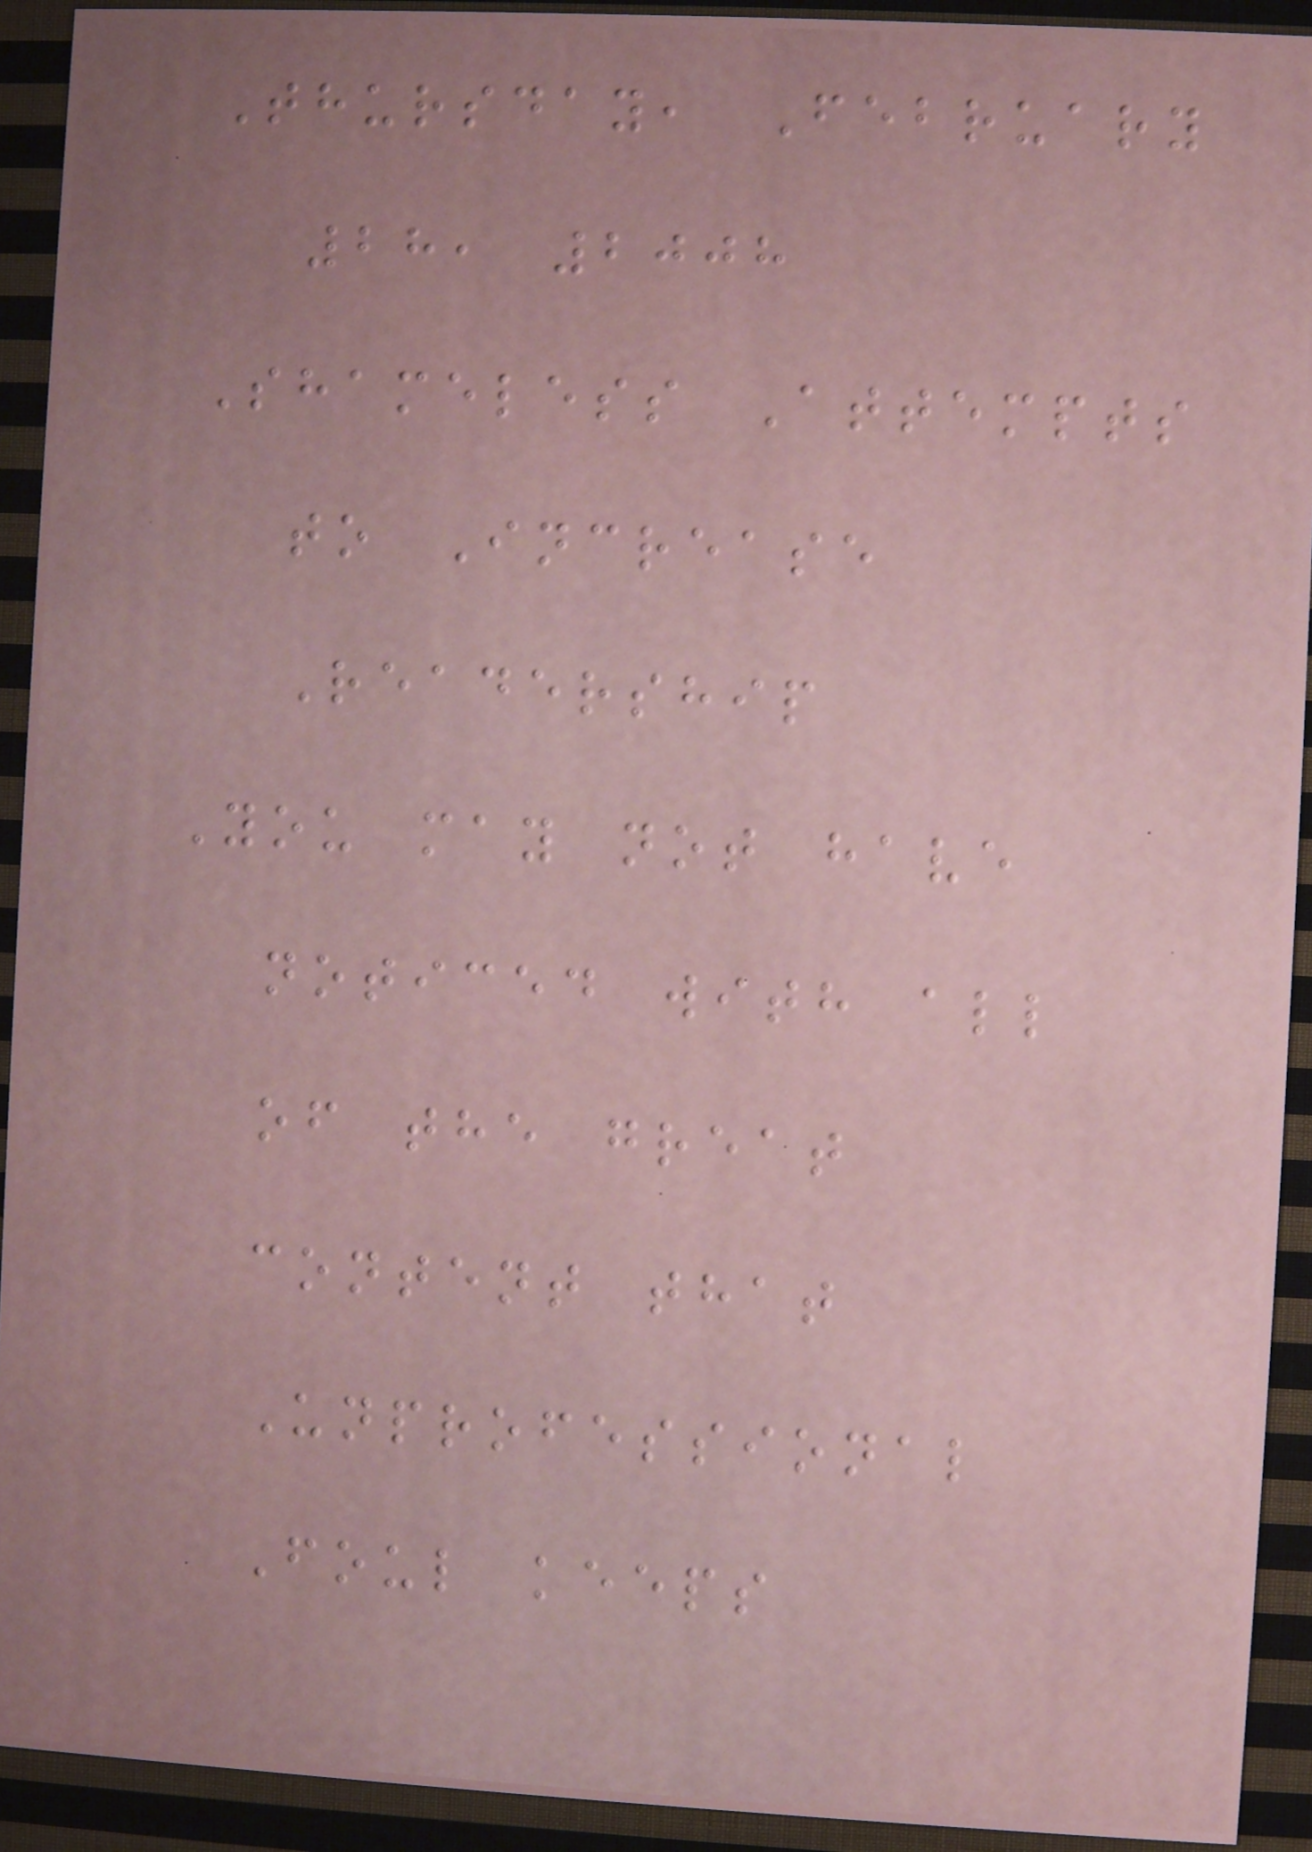Thursday, February
28, 2008
Shameless Attempts
to Increase
Readership
You may not have
noticed with all
of the great
content that
Unprofessional
Foul keeps
